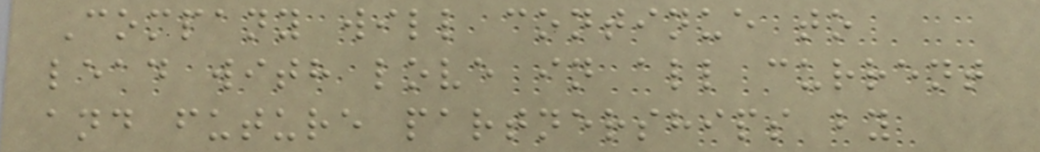Company will continue to
lead with love in all current
and future partnerships by
